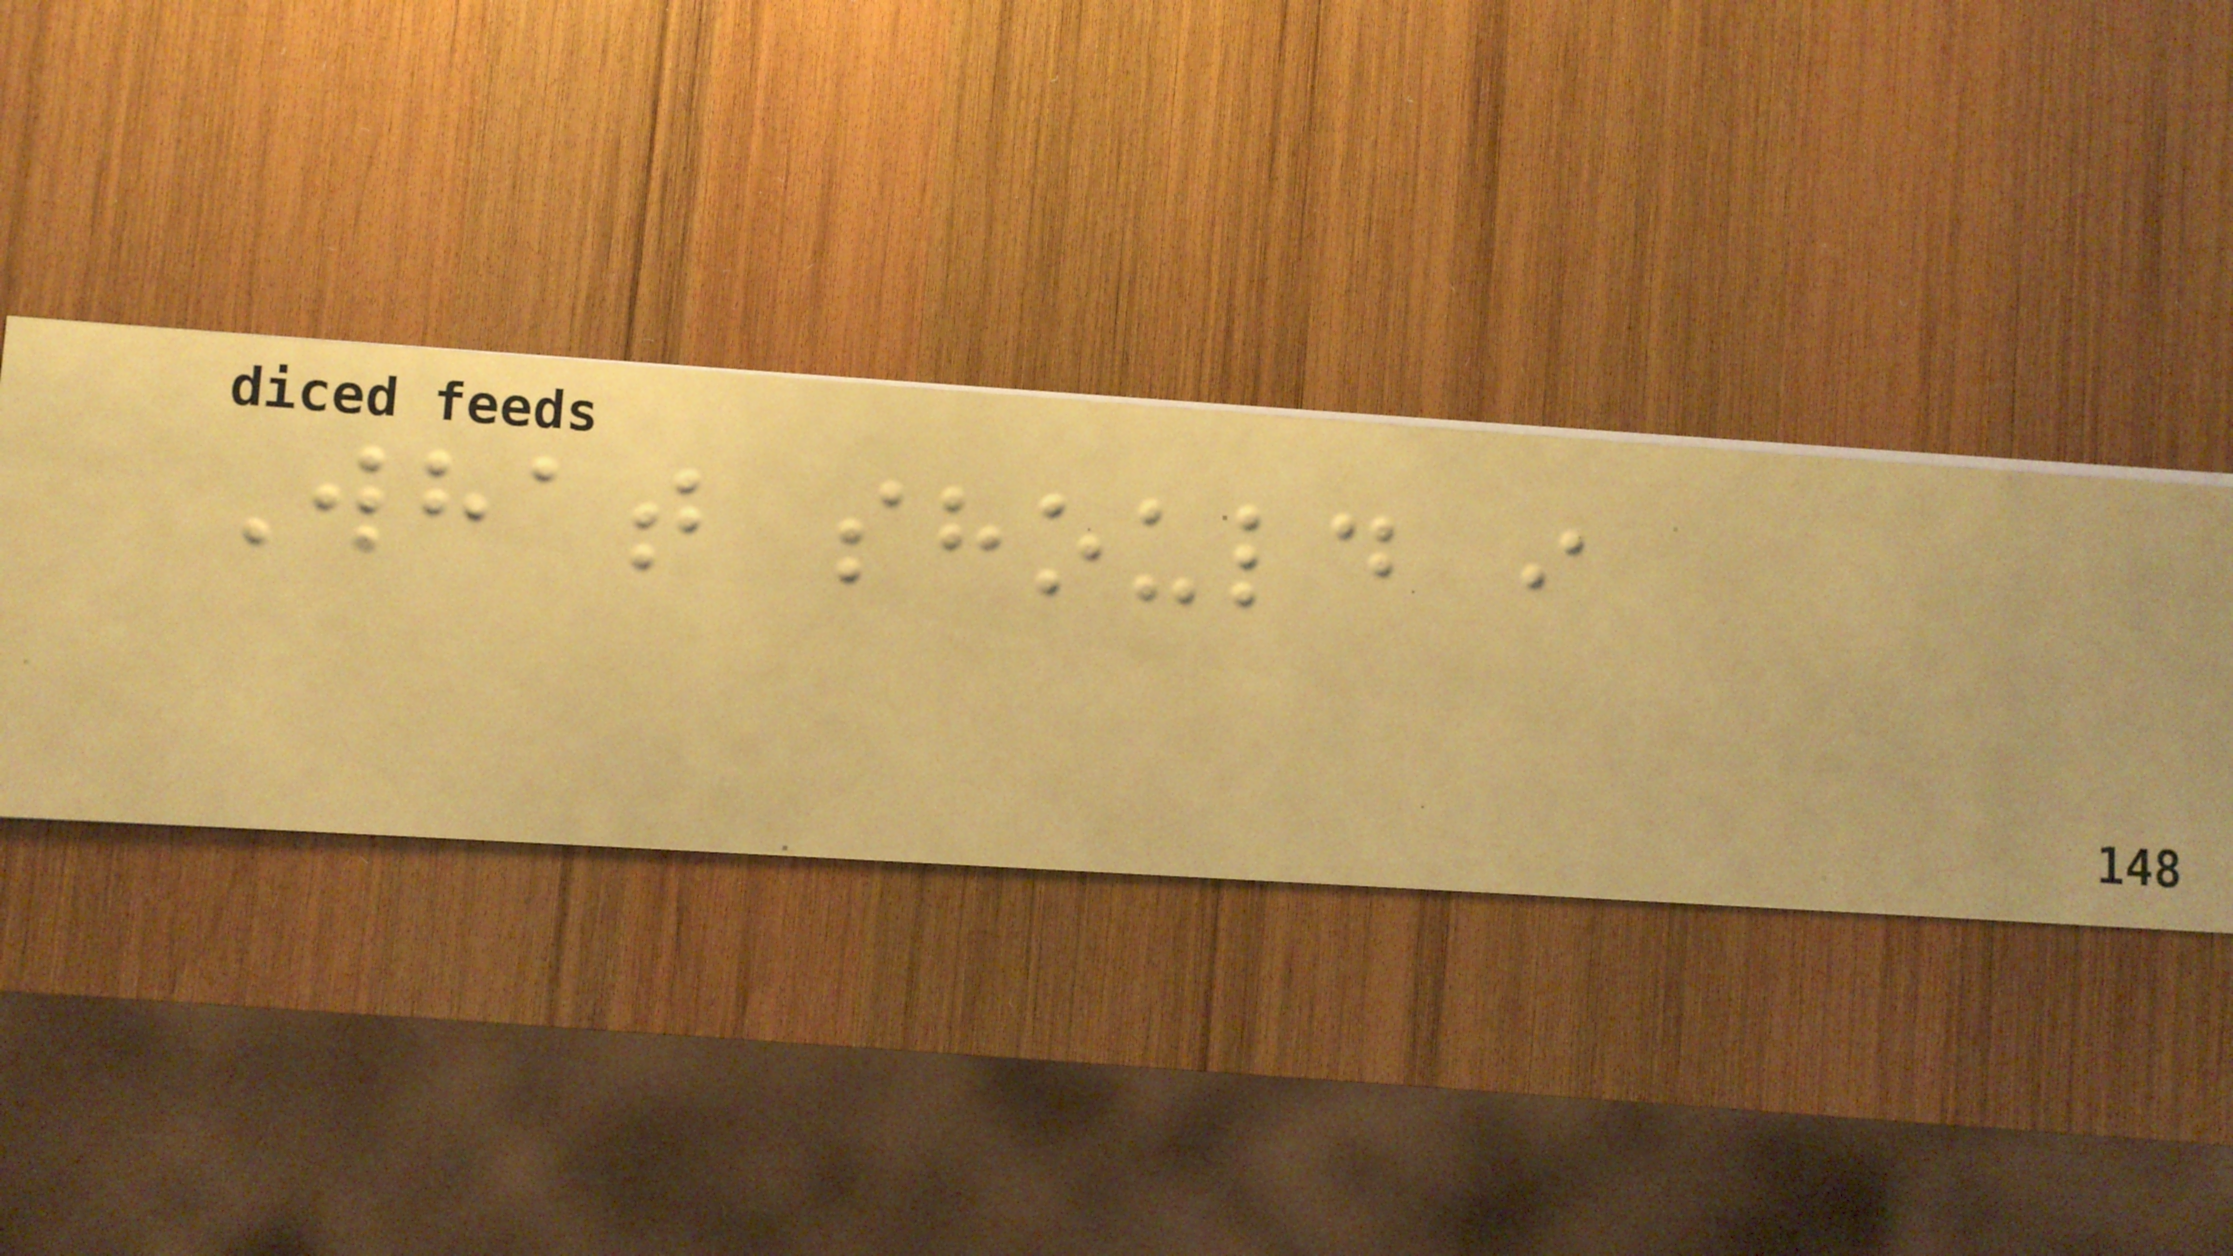What should i
